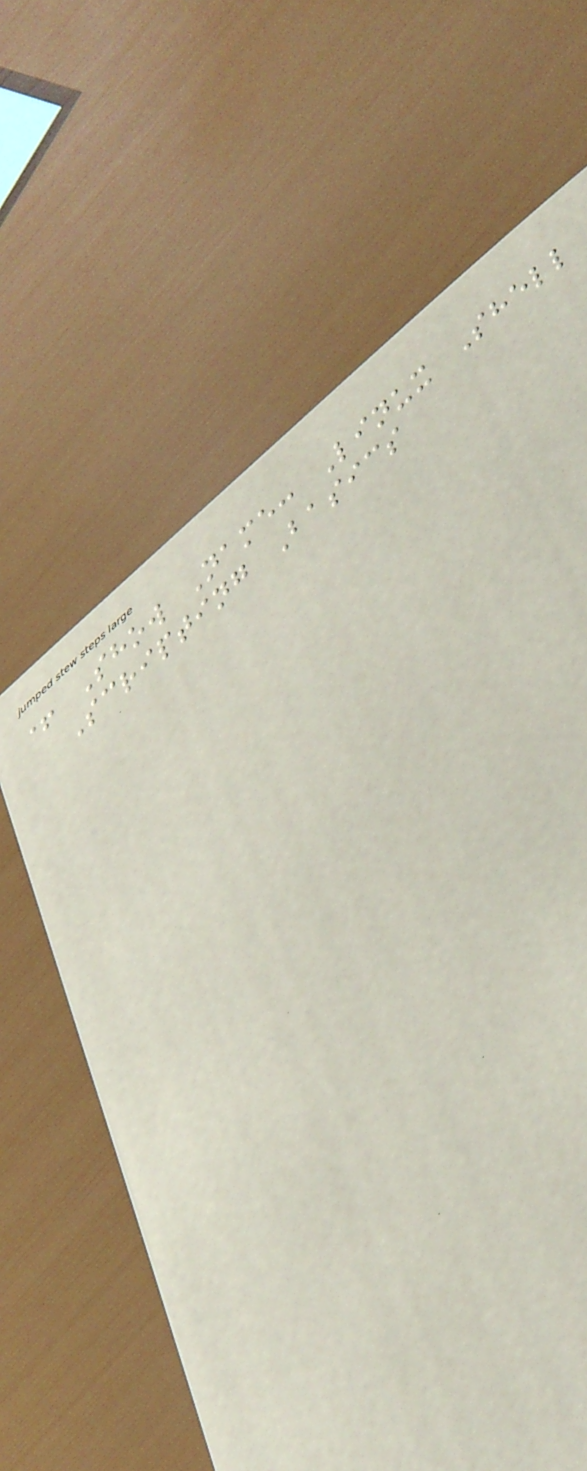+ Show Name: Linux Shell
Scripting Basics
